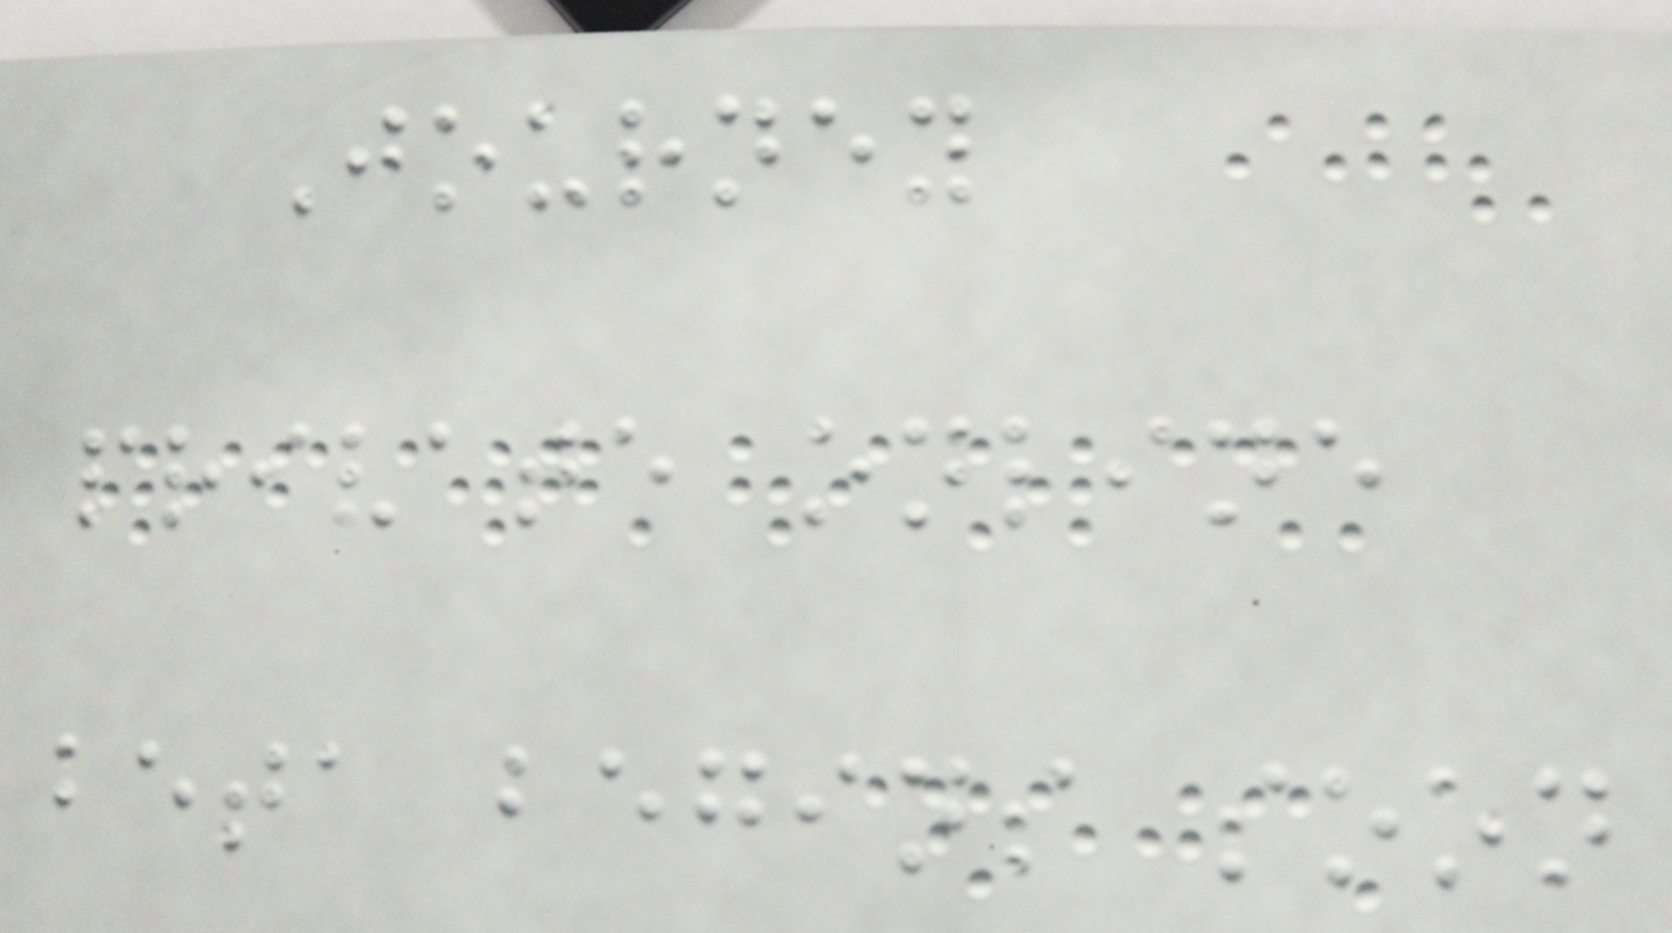Journey
private online
beta begins soon
